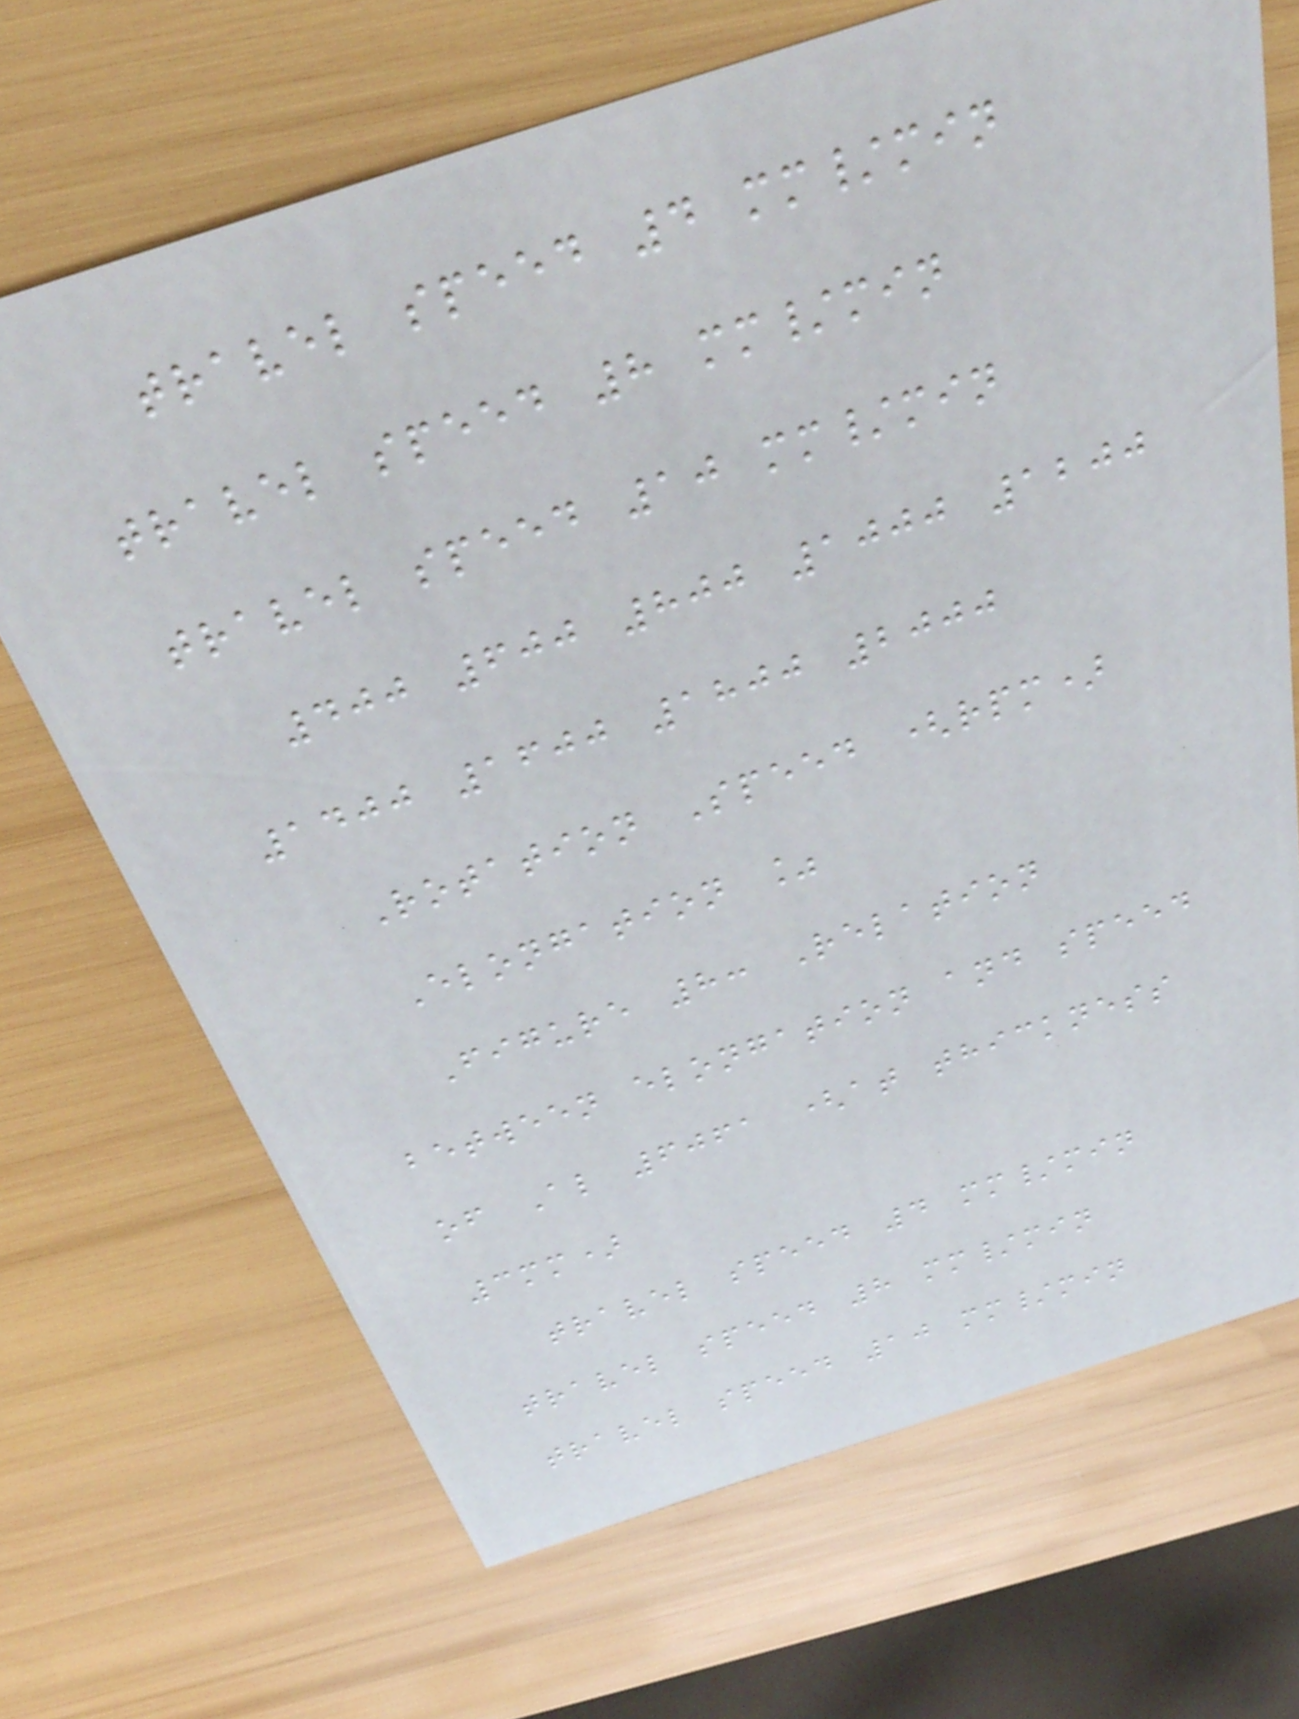travel speed 4 mm/min
travel speed 8 mm/min
travel speed 10 mm/min
400 600 800 1000 1200
1400 1600 1800 2000
Rotation Speed (rpm)
Elongation %
Figure 8: Relation
between elongation and speed
of Al 6061 (at thickness
3mm)
travel speed 4 mm/min
travel speed 8 mm/min
travel speed 10 mm/min
